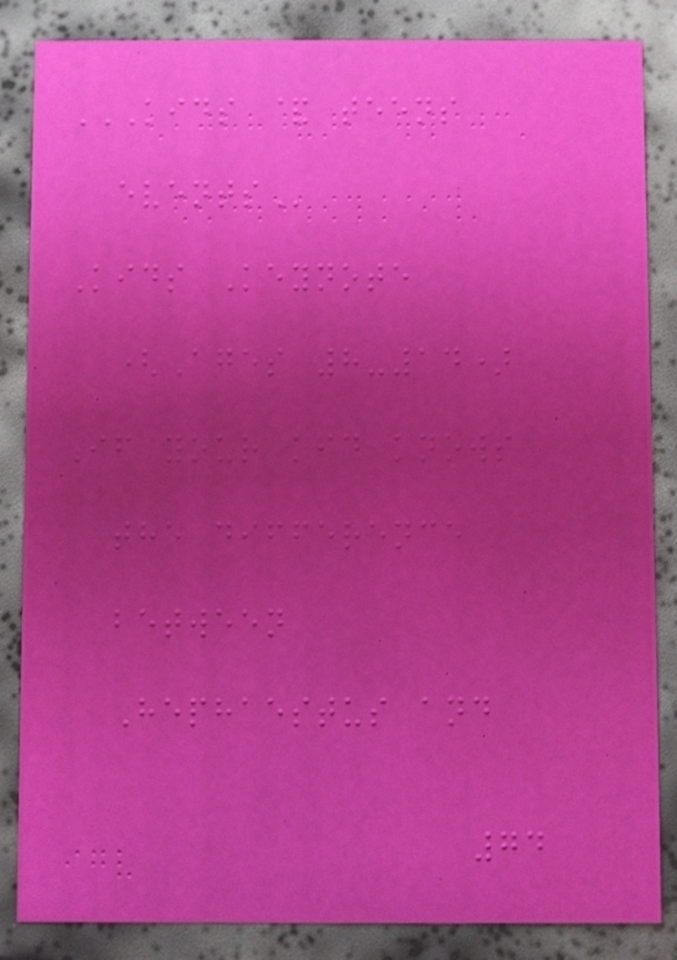KIDS & TEENS
EVENTS
Kids Keynote
(Ages 8-14)
If your kid knows
the difference
between
Hephaestus and
74
